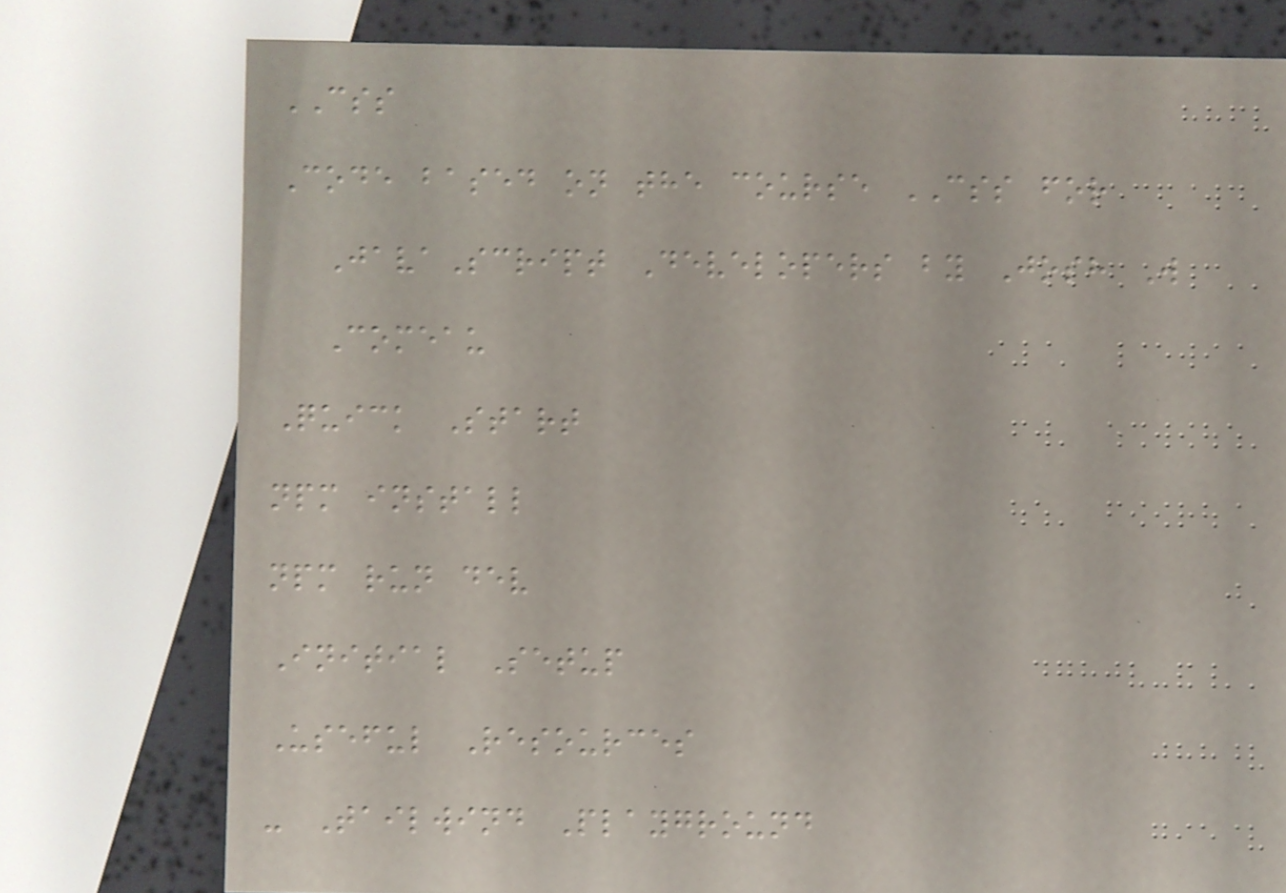CSS
Code based on the course CSS for
JavaScript Developers by Josh W
Comeau
Quick Start
npm install
npm run dev
Initial Setup
Useful Resources
- Tailwind Playground
